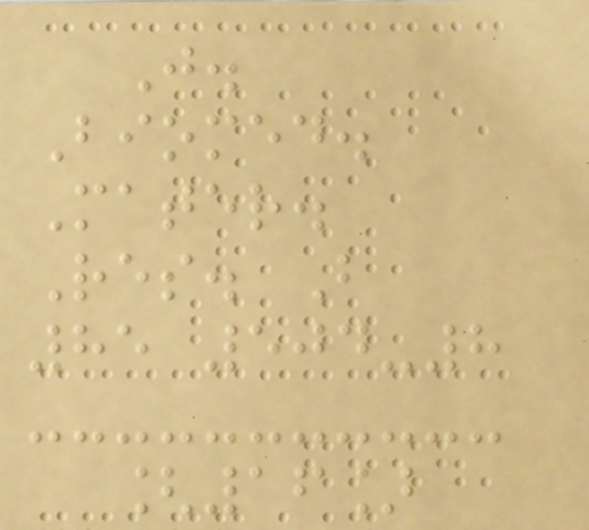J.
Biomed.
Mater.
Res. B
85 504-8
[16]
